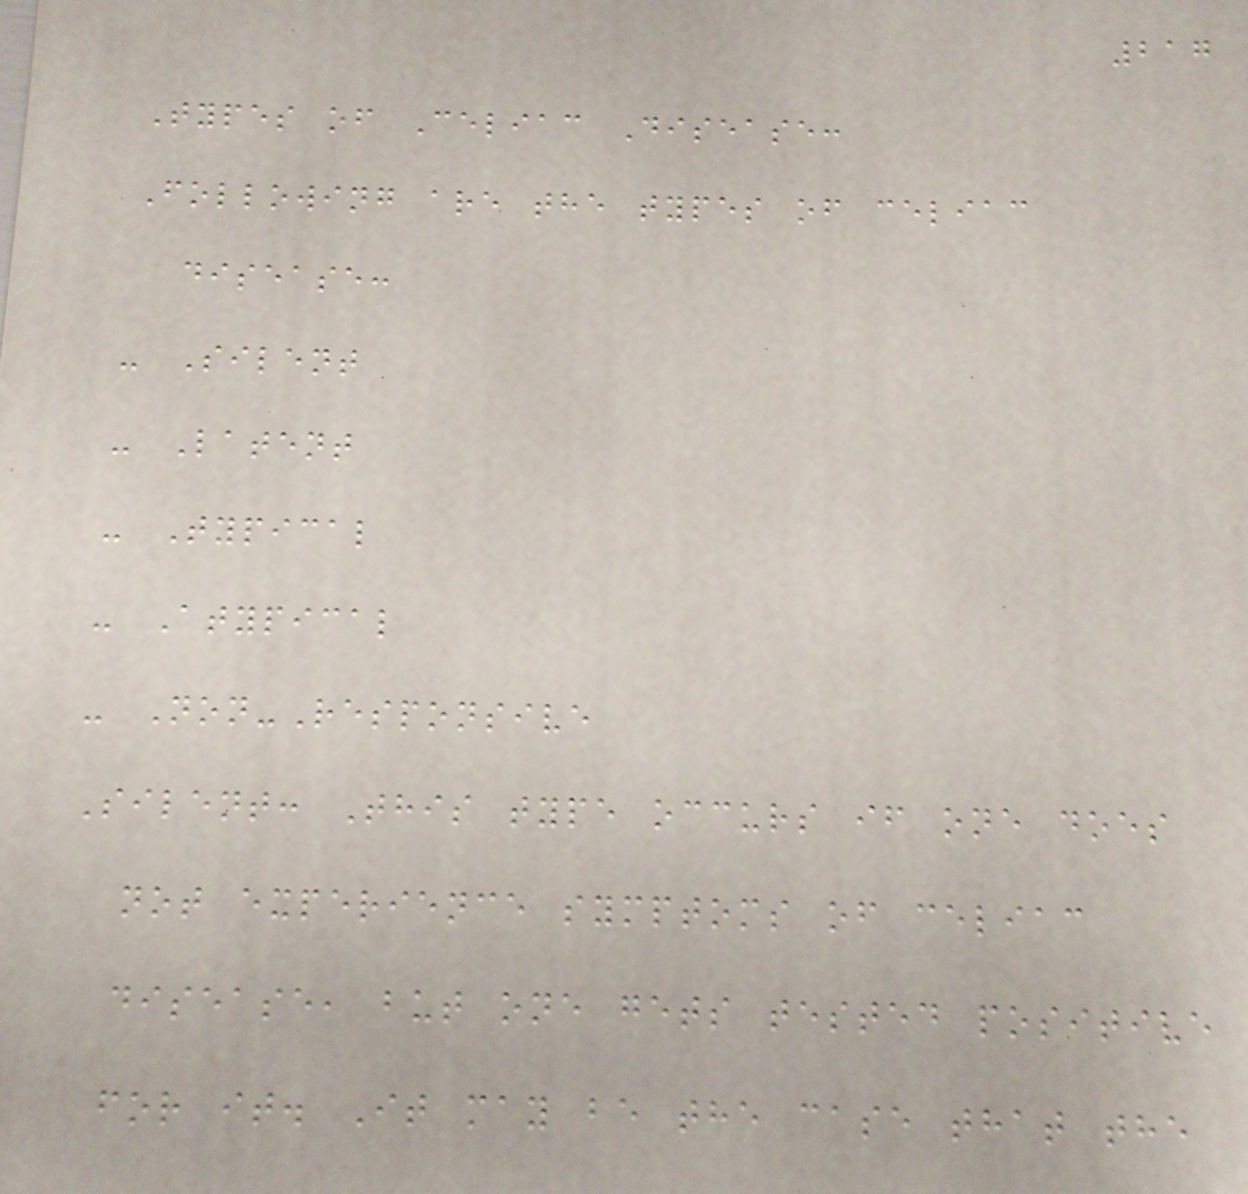217
Types of Celiac Disease:
Following are the types of celiac
disease:
- Silent
- Latent
- Typical
- Atypical
- Non-Responsive
Silent: This type occurs if one does
not experience symptoms of celiac
disease, but one gets tested positive
for it. It may be the case that the
